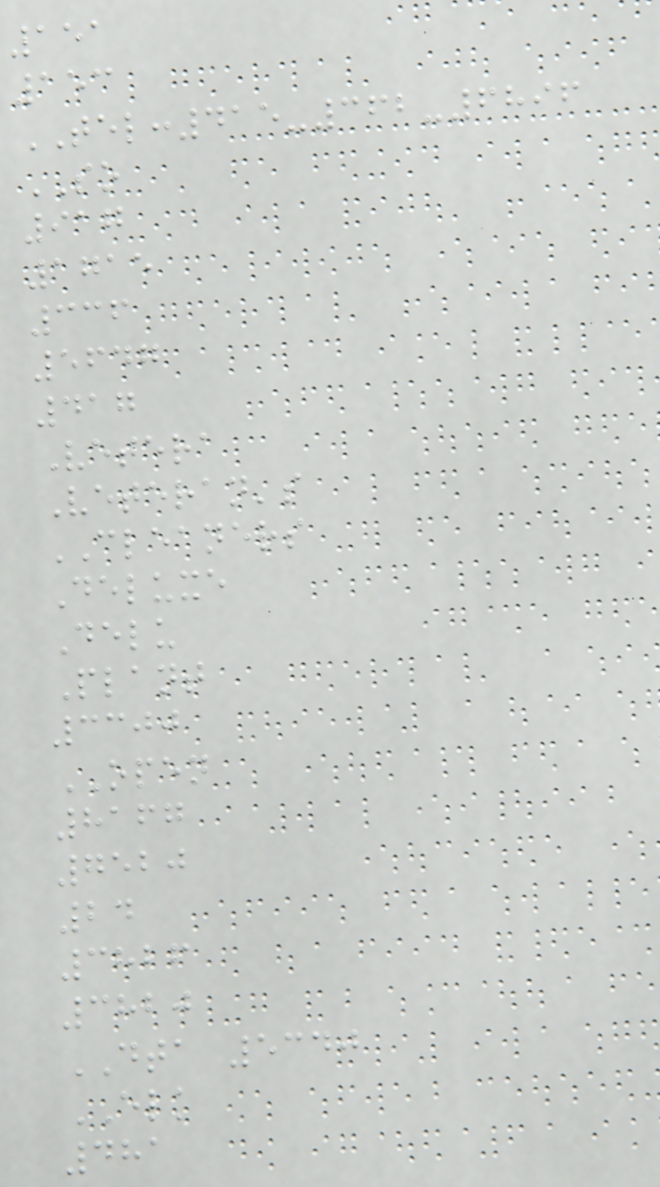151
153
TEL:415-362-6896
SO
917
1715
336
5647
417
Vetera
Veteran's
CLEANERS
Deluxe
Delu
Plant
3300
OPEN
8167
7520
24
3826
3820
DTA 5340
ELK
481
